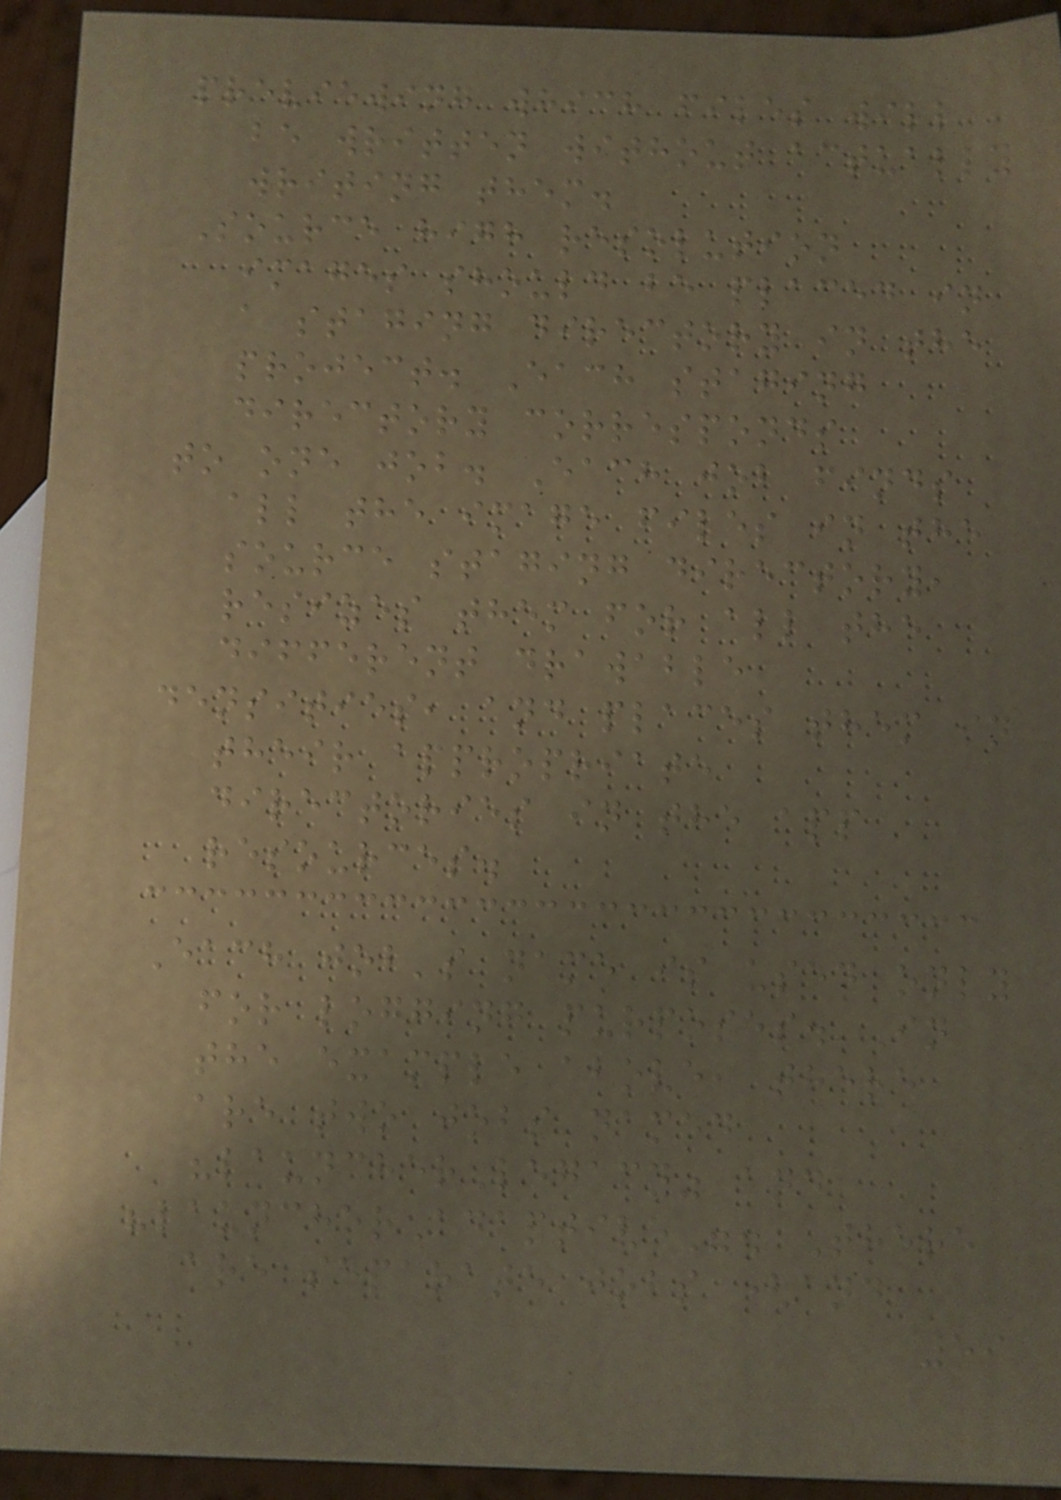previewing which files will
be written without actually
writing them.
Source high resolution
images should be placed in
a staging directory in the
project. Each staging
directory corresponds
to one job. Each job finds
all the image files in the
source staging directory,
resizes them for all the
different drawable
densities, and places them in
their appropriate
directories in the app
resources.
Each job's name is used only
for logging purposes. In
the example above, there
are two jobs named
"launcherLegacy" and
"launcherAdaptive". There
are separate jobs (and
59
